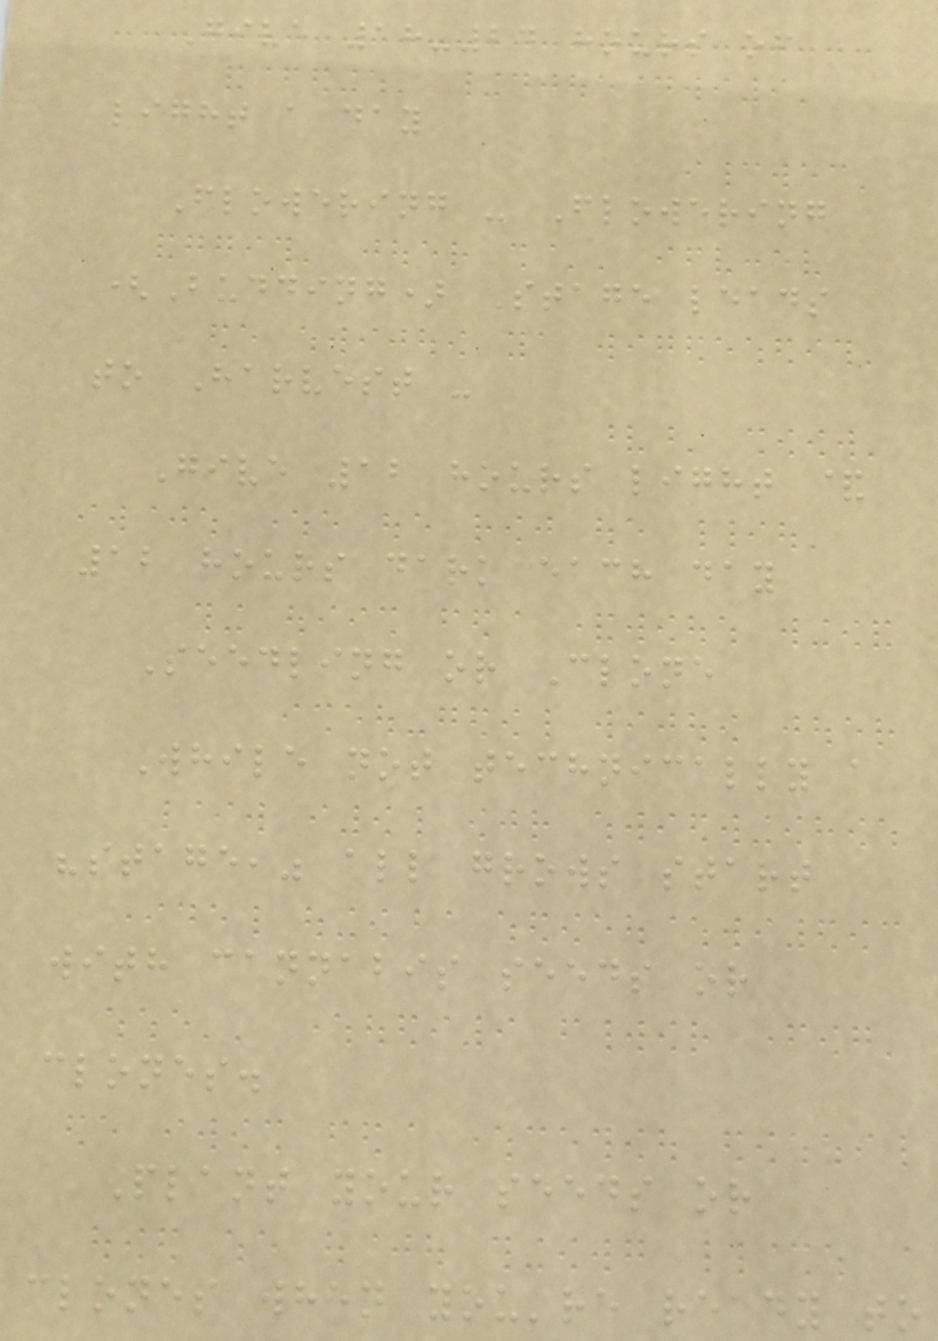Give 18-24 hours of
light a day
Flowering - Flowering
(Budding) Stage leads
to Harvest -
Give 12 hours light &
12 hours dark each day
Seedling or Clone
While not technically a
"stage," all grows start
with cannabis seeds or
clones.
Plant your seeds or
clones when you're ready to
